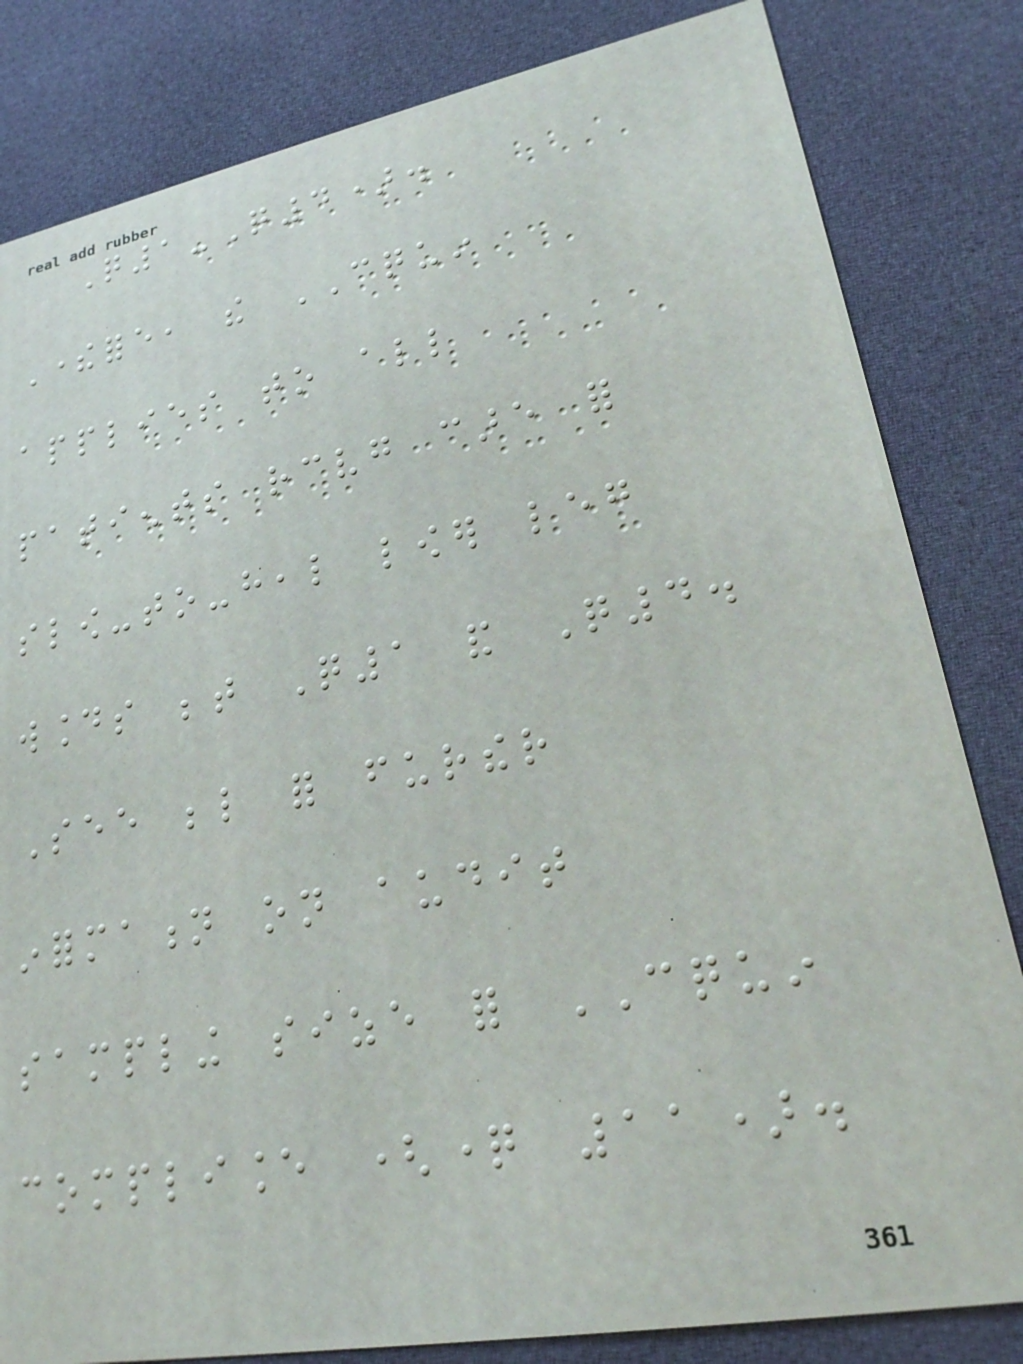Q1-Q4).
Therefore, the CQUIN
applies to all
patients receiving care for
slow-to-heal lower leg
wounds between Q1 and Q4.
See below for further
information on audit
sampling size for CQUIN
compliance (question 11).
